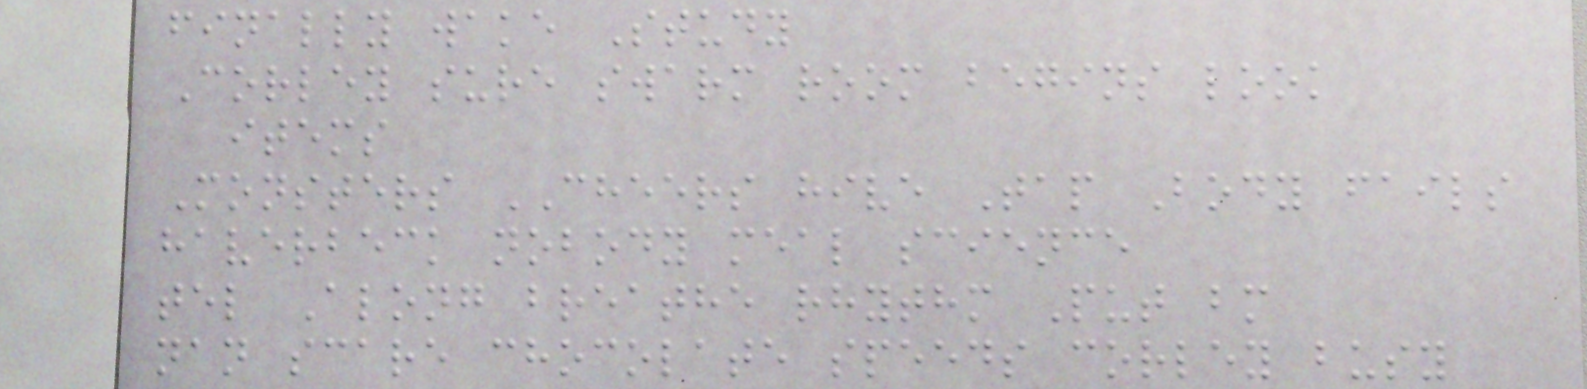finally wake Study
Corley sure swarm room begins look
items
Monsters CHEERS hive Tap Body fails
haverbeck nobody meal science
tel Along breathe rhythm Put bm
nan scare chocolate speeds corley busy
